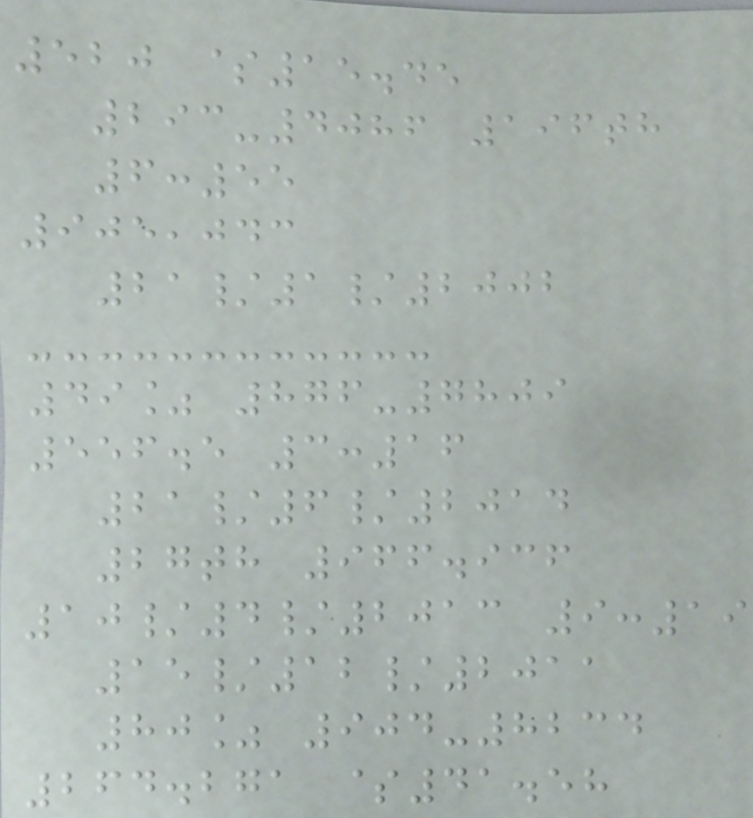520 $15.45
293-4086 196th
6:55
905,043
21/1/2002
49% 876-7809
556.5 3:16
21/6/2014
27th 966.936
10/4/2013 9:19
15/12/2011
80% 904-8234
264.271 $41.58
